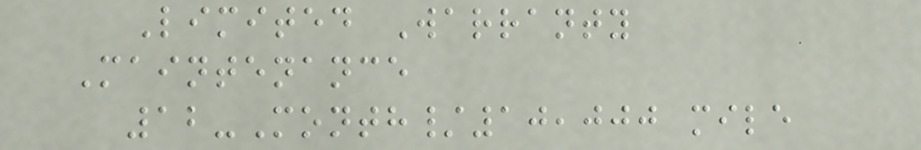Limited Warranty
Maintenance
12-Month/10,000 mile
